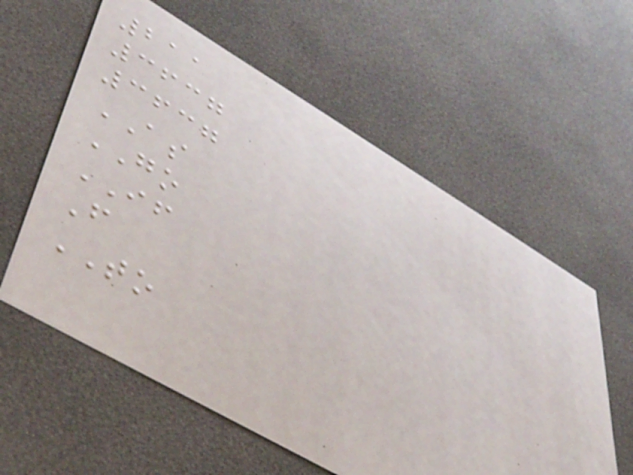211
3637
3637
AS
GO
IF
F
TO
